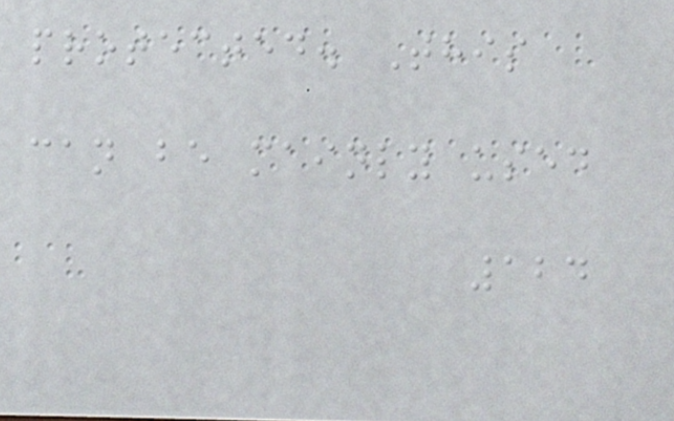protected. This
can be mainly used
124
